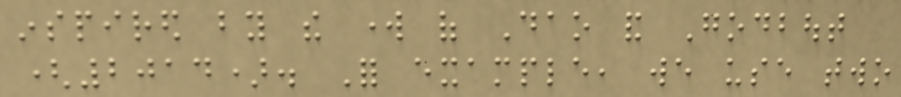inspired by the work of Dao and Godbout
(2014). For example, we use two
